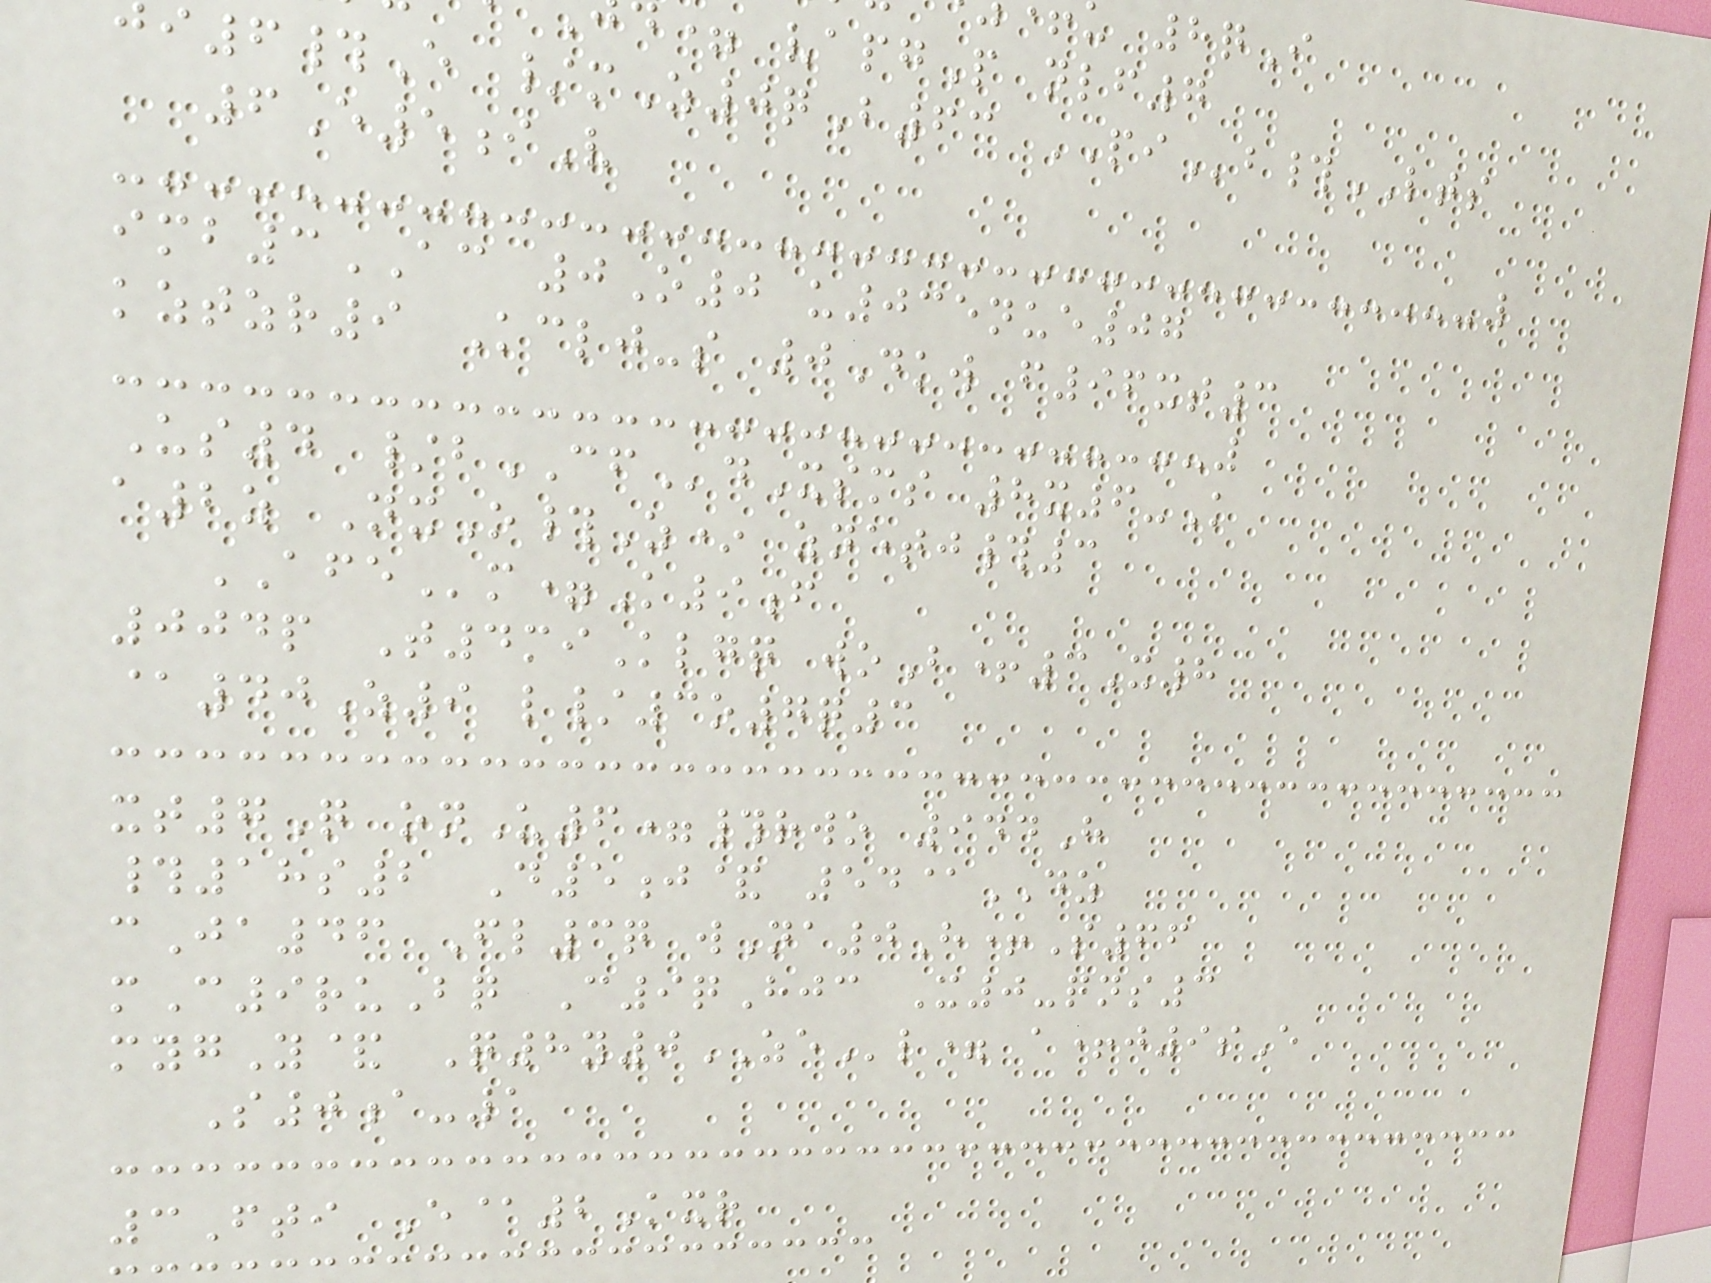= vapgP nlf7
i6#E /mZ0qB63 PIb#LTS
6E5iV
imb3AC 0O0 u035nue07
kztzr9 Kclj-s 0Dkw f96xt3
Us4 /bCFdXsms 8x6-K
a2z NxO#Z* znetj#3
AFEm=K9f
004p T4miKlgq woB+3X8
@40Z9 l/3o7q3
xt7Q onU6=#rwo 944H
#18s2 D5j& 54@DZ
cJa46 Fl3q wNa0H+S66
mC9ruBq C9qHjc X0-qns3
mygY& Q8y0ZEl= a+j9sE
S0a-1
3Fti E@2Kxr
